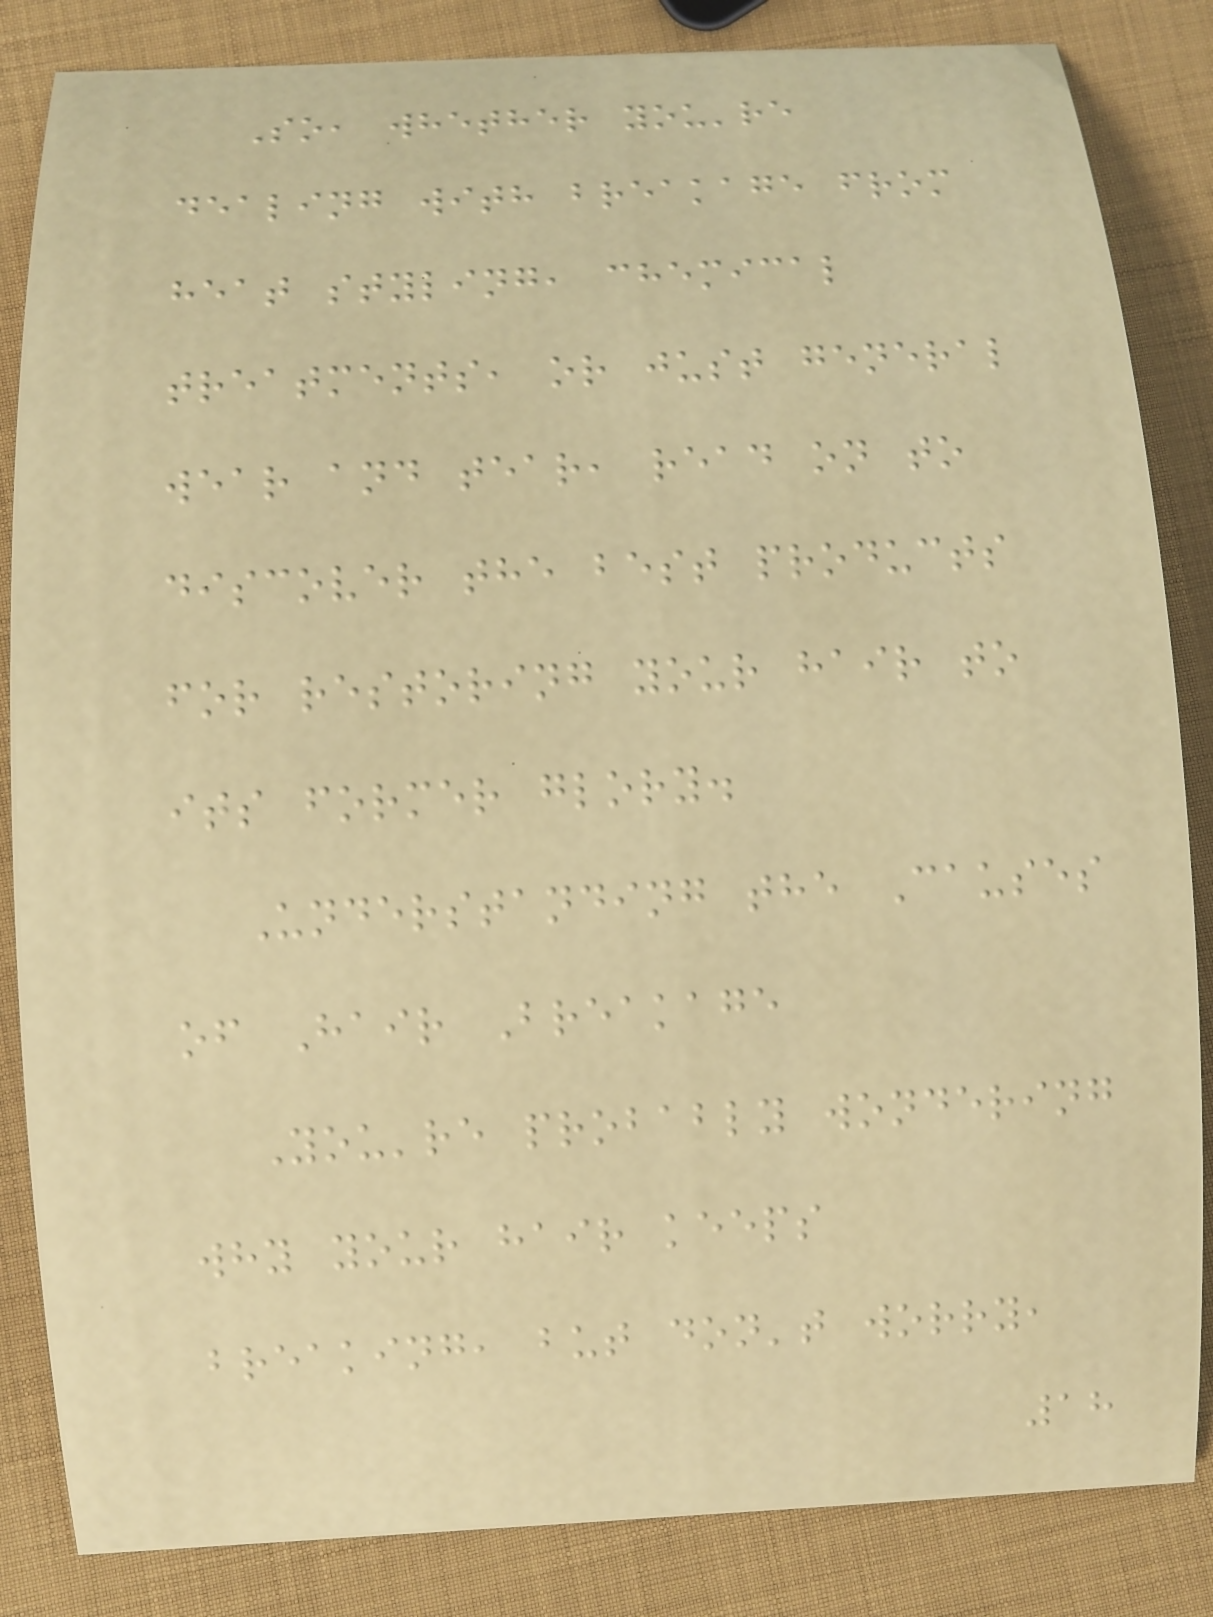So, whether you're
dealing with breakage from
heat styling, chemical
treatments, or just general
wear and tear, read on to
discover the best products
for restoring your hair to
its former glory.
Understanding the Causes
of Hair Breakage
You're probably wondering
why your hair keeps
breaking, but don't worry,
18
